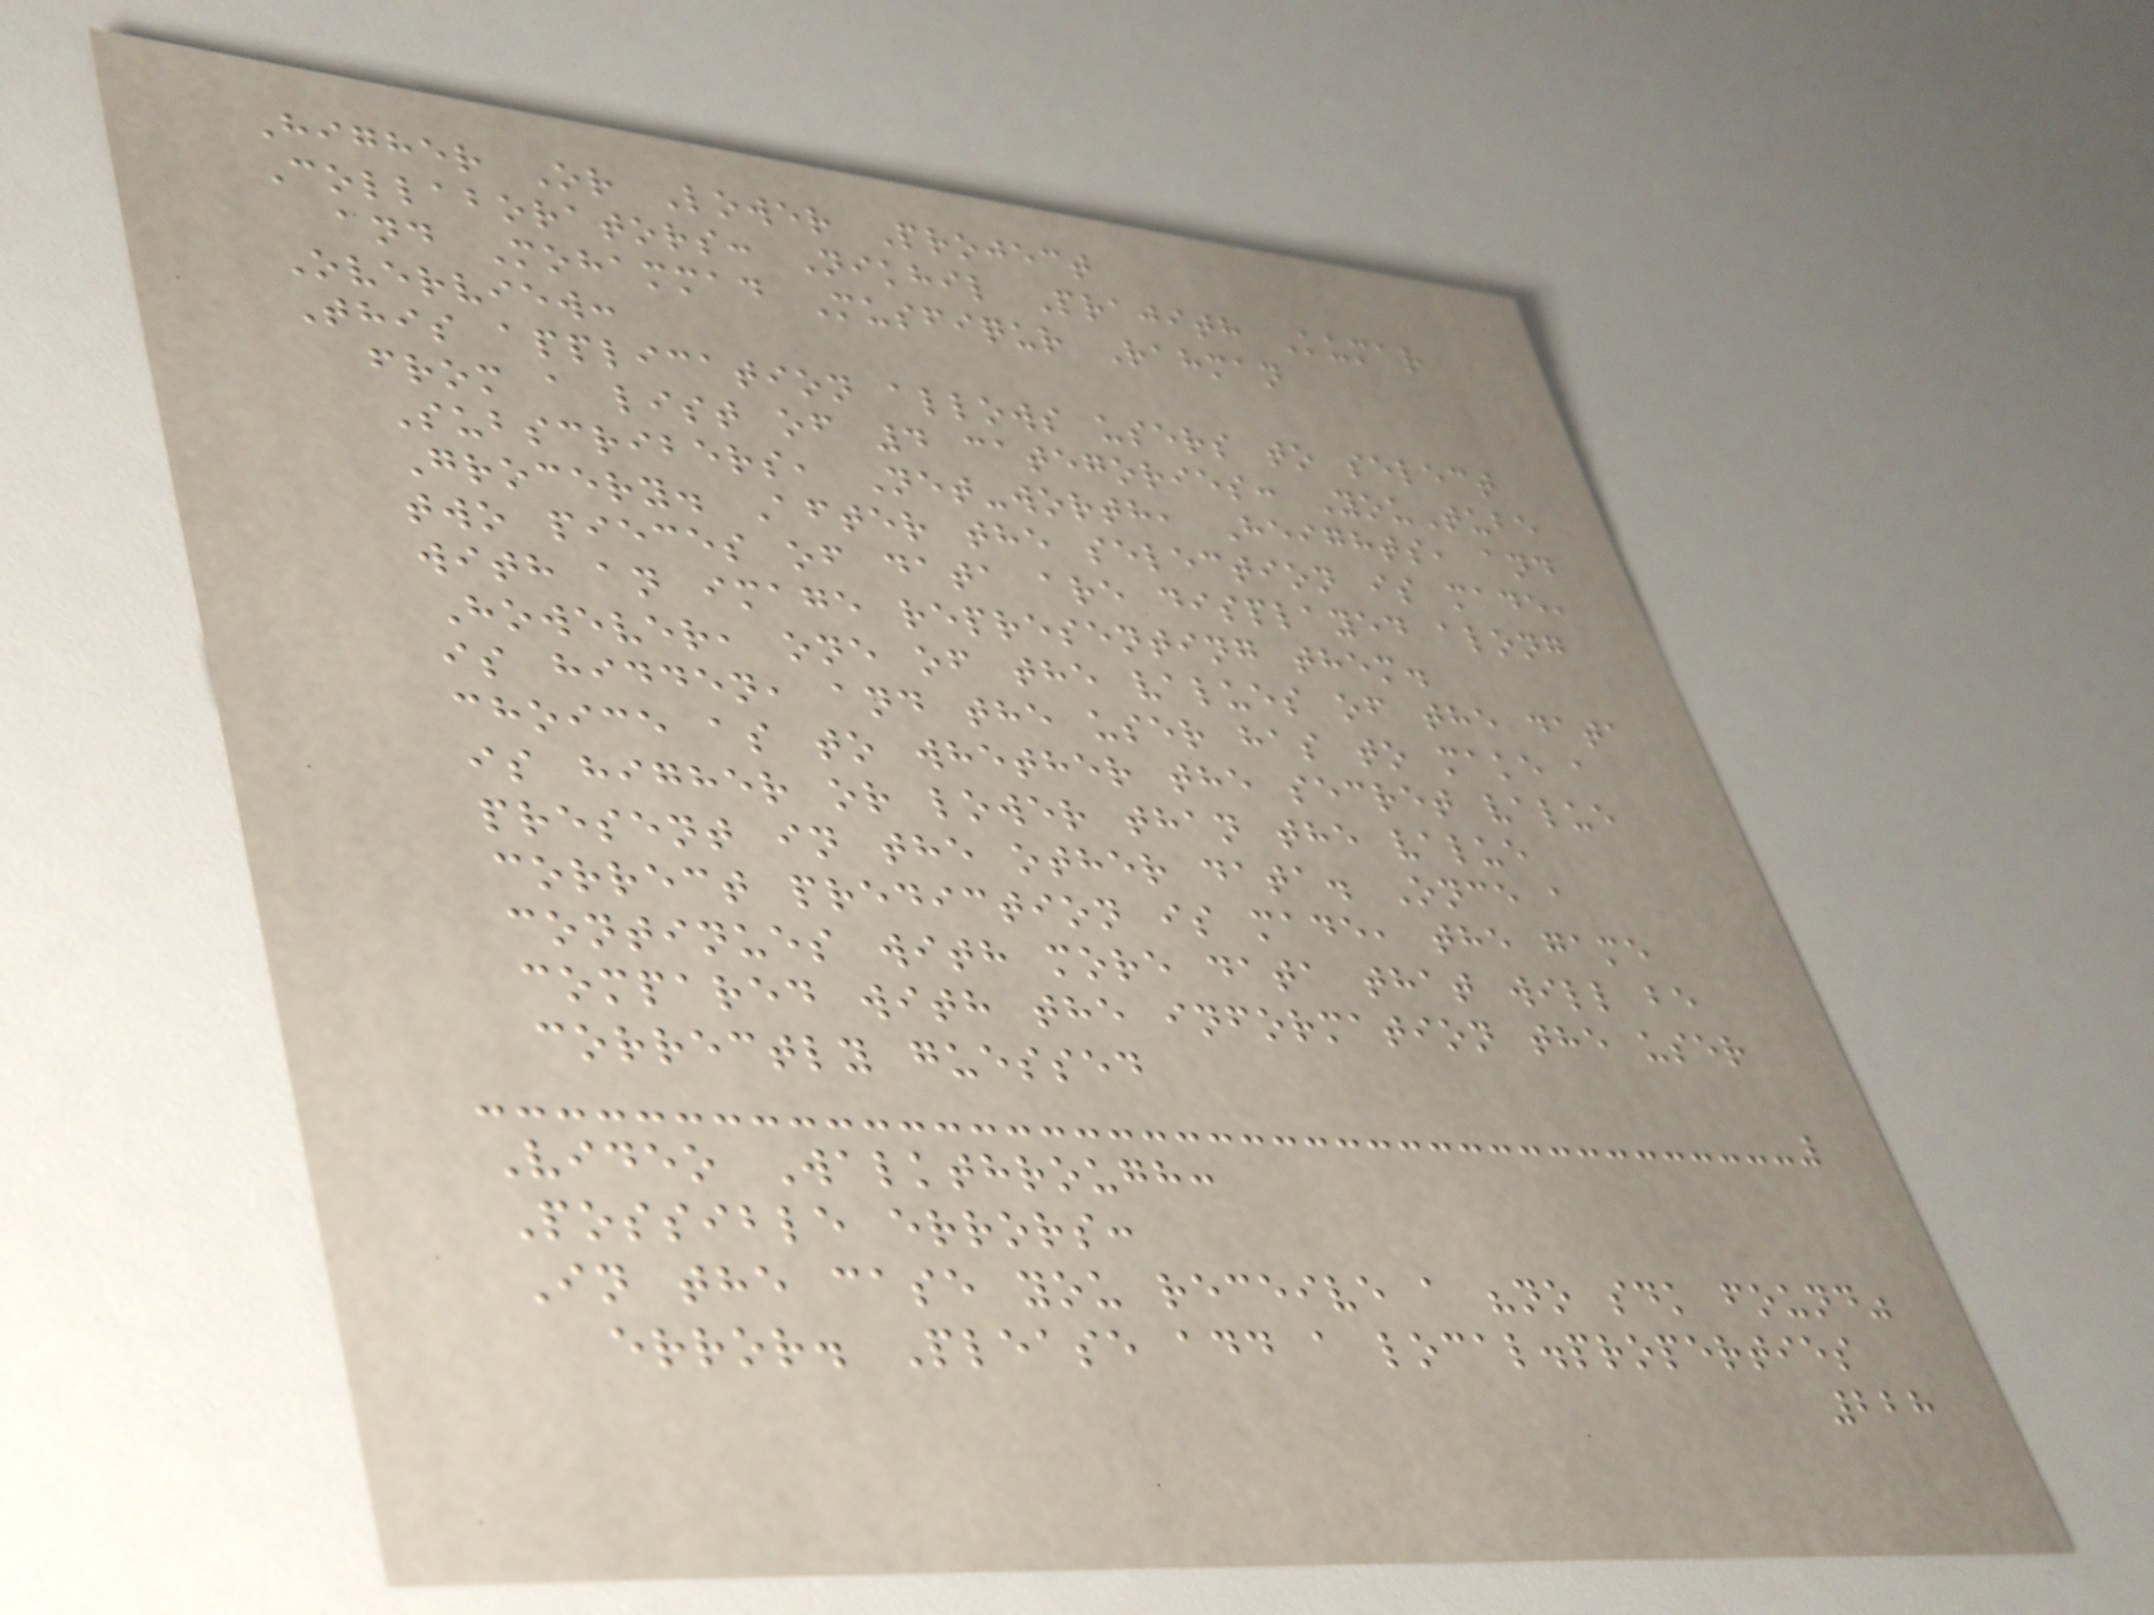Higher Or Lower Project
Collaborators: Nikhil Prajith Kumar
and Mohammad Musfiqur Rahman
Overview:
This application allows users to select
from a list of 4 categories: YouTube
Subscribers, Net-worth, Heights, and
Grocery. After the selection is made,
two pieces of data are displayed along
with an image representing them.
However, one of the values of the data
is hidden, and the user has to make a
choice as to whether the secret value
is higher or lower than the value
present in the other data. Once a
correct prediction is made, the game
continues with more data that will be
compared with the information the user
correctly guessed
Video Walkthrough:
Possible errors:
In the case you receive a "no sdk found"
error. Please add a local.properties
228
